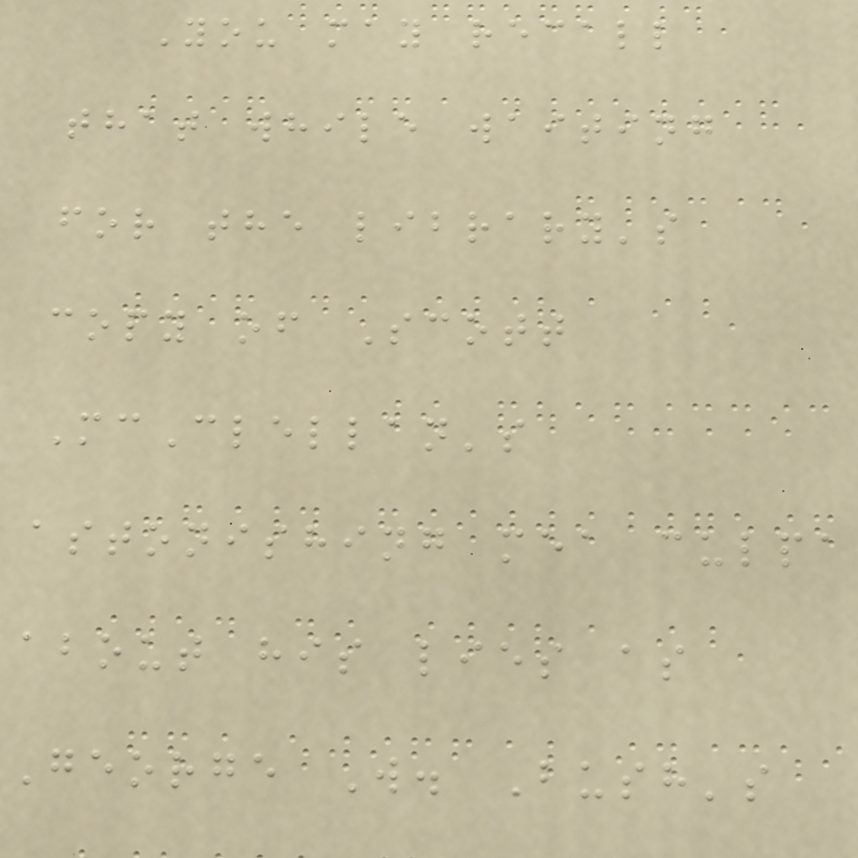You may recall
that while waiting
for the library's
copy of Scott
McClellan's
astonishing mea culpa
about his lies as
George W. Bush's
